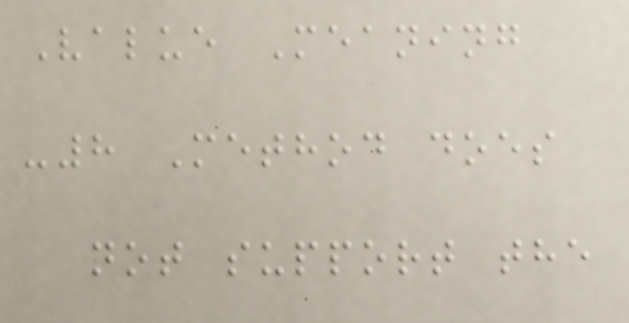Value Meaning
-8 Method does
not support the
